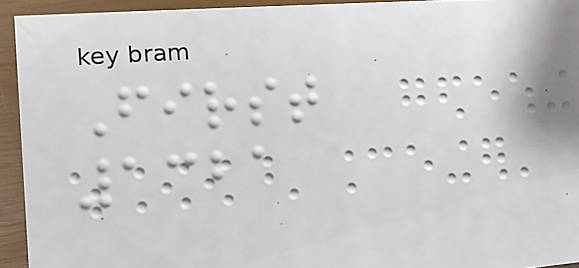First
1321
